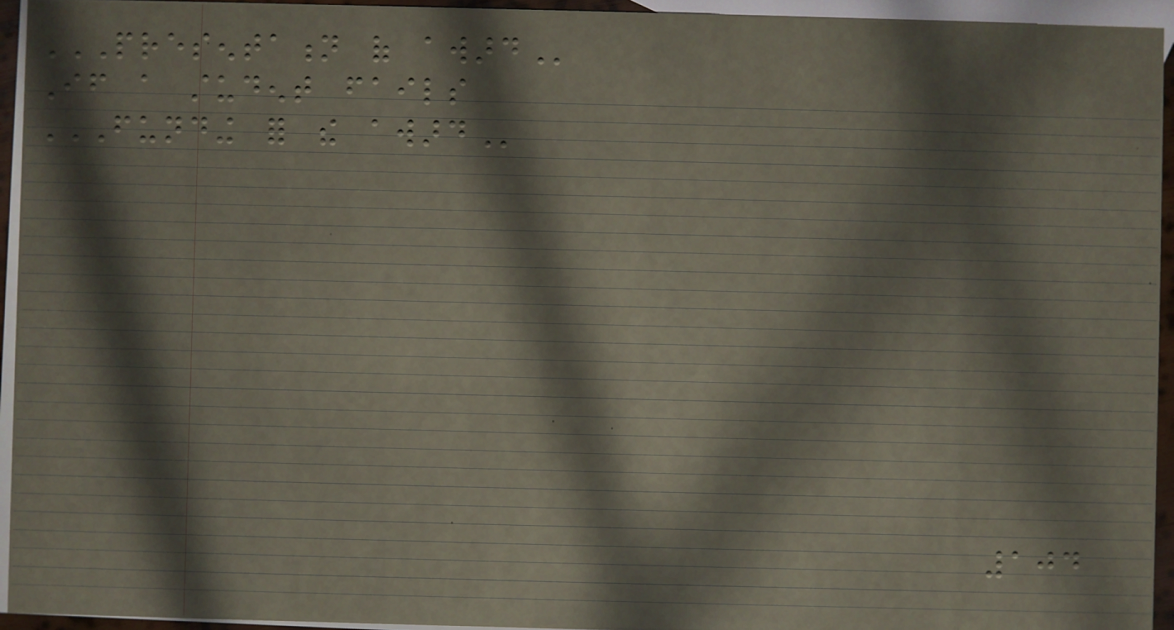PRESENTATION OF AWARD
If a student fails
FUNDING FOR THE AWARD
104
